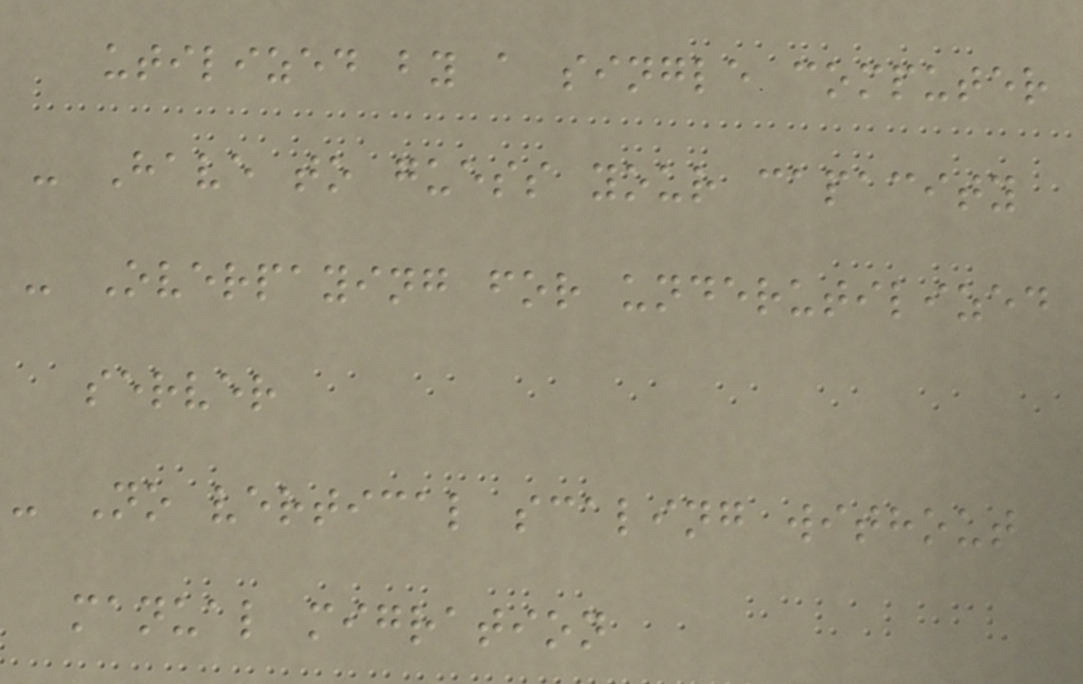utilized by a single computer
- Have to guess your capacity
- Overpaying for underutilized
server
- No vertical scaling without
manual migration
